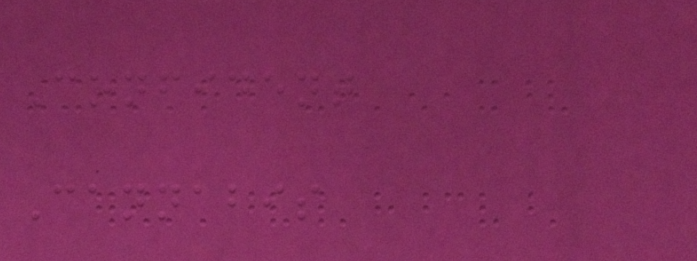Confident
Cannabis
